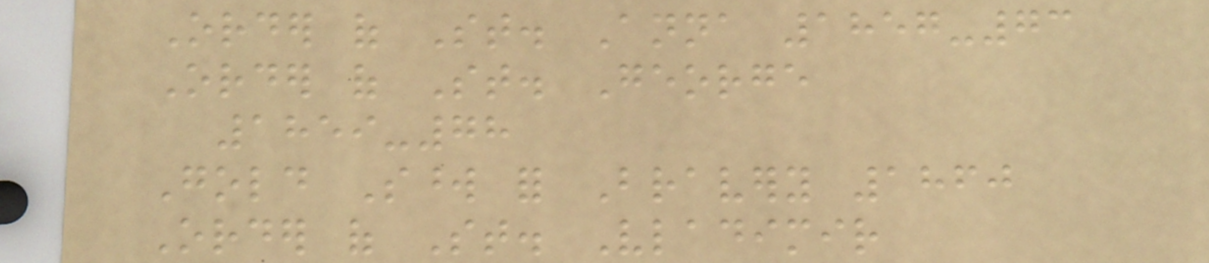Order of St. Anna 1857-73
Order of St. George
1859-78
Gold Sword for Bravery 1860
Order of St. Vladimir
